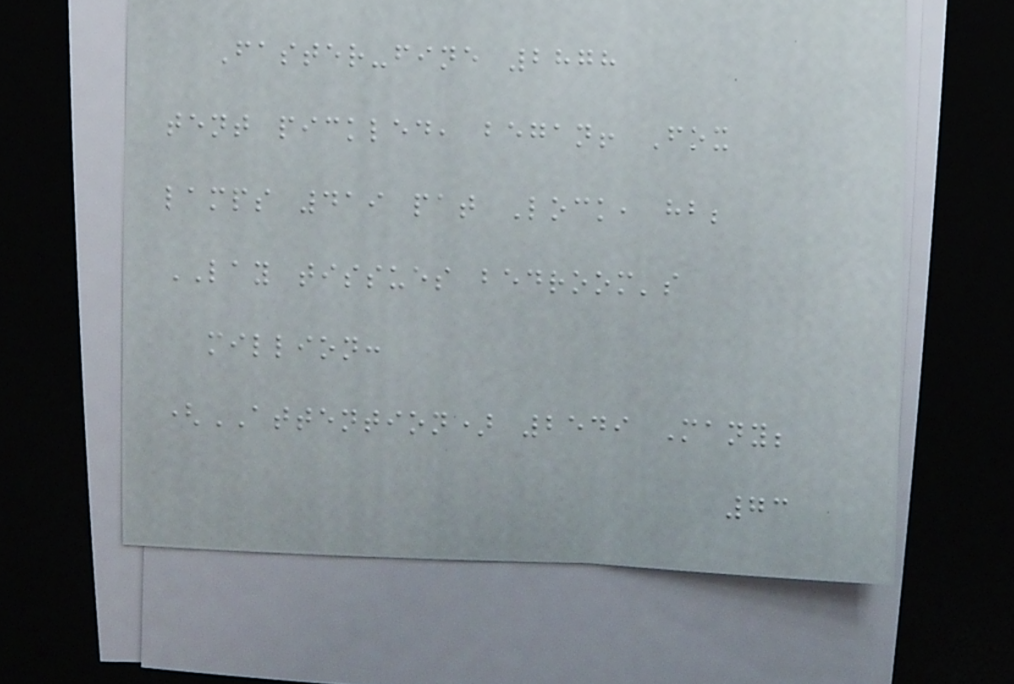Faster-fine 2878
tent pickled, began! Fox
lamps 419 pat Lock, hb;
LAY tissues bedroom's
million:
(ATTENTION) 2549 Many;
73
